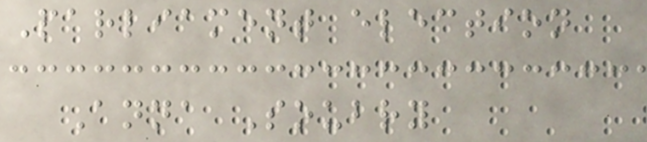Parliament election
Anna Soubry
